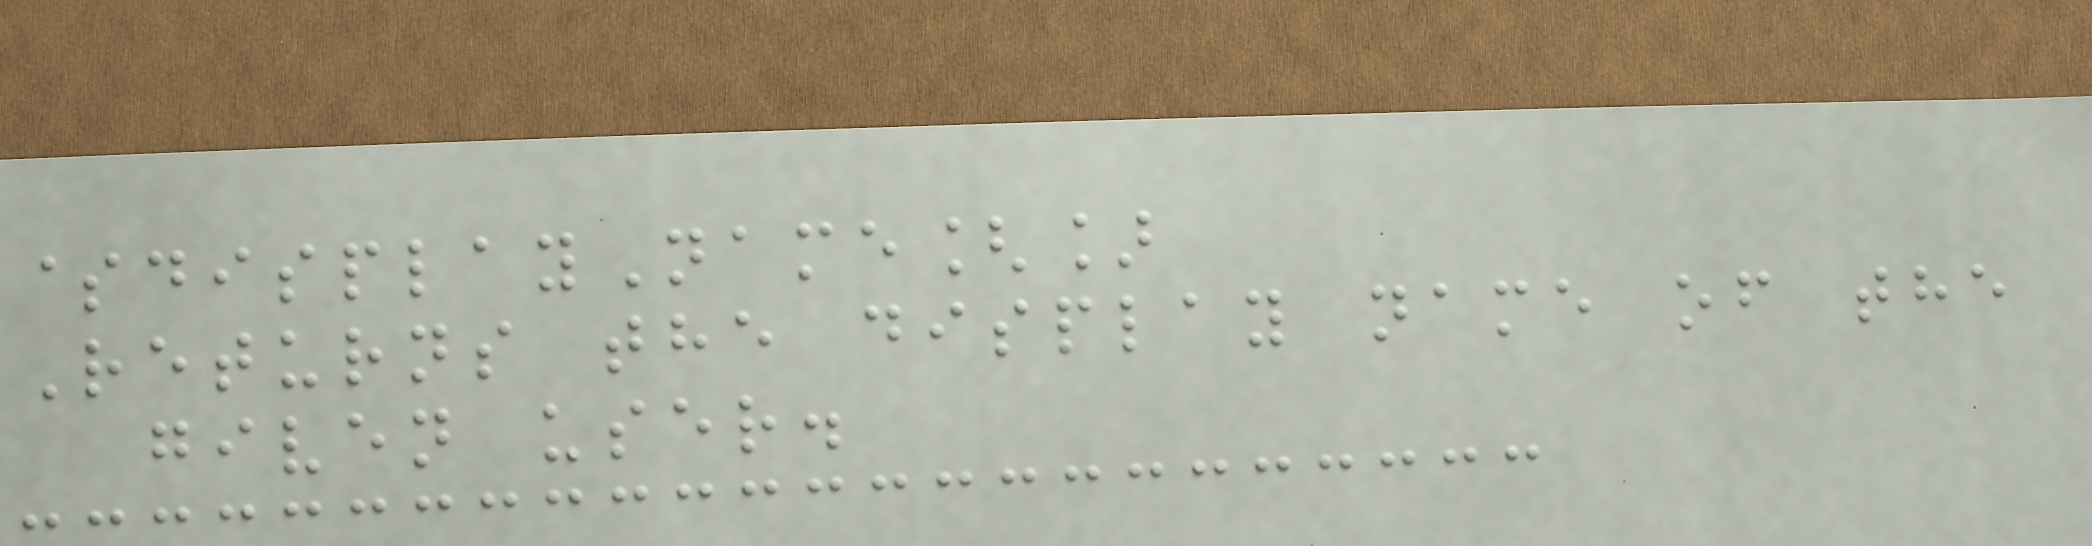$displayName[]
Returns the display name of the
given user.
